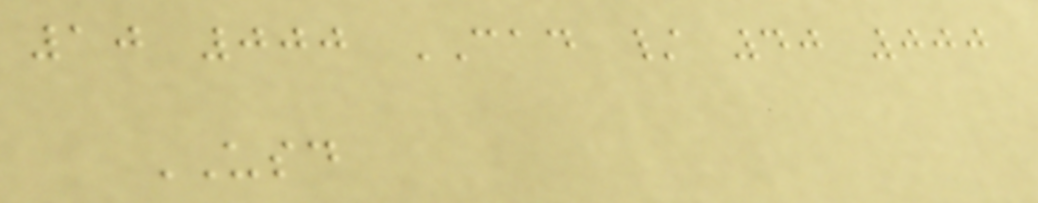10 000 CAD / 40 000
USD
